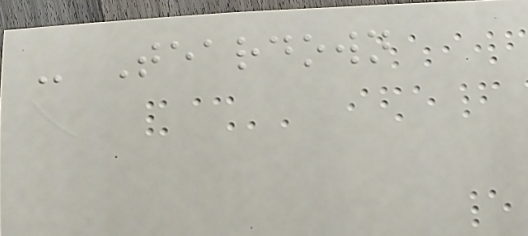- Teardown
